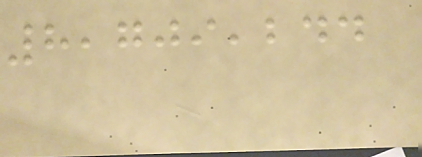8,709,244
